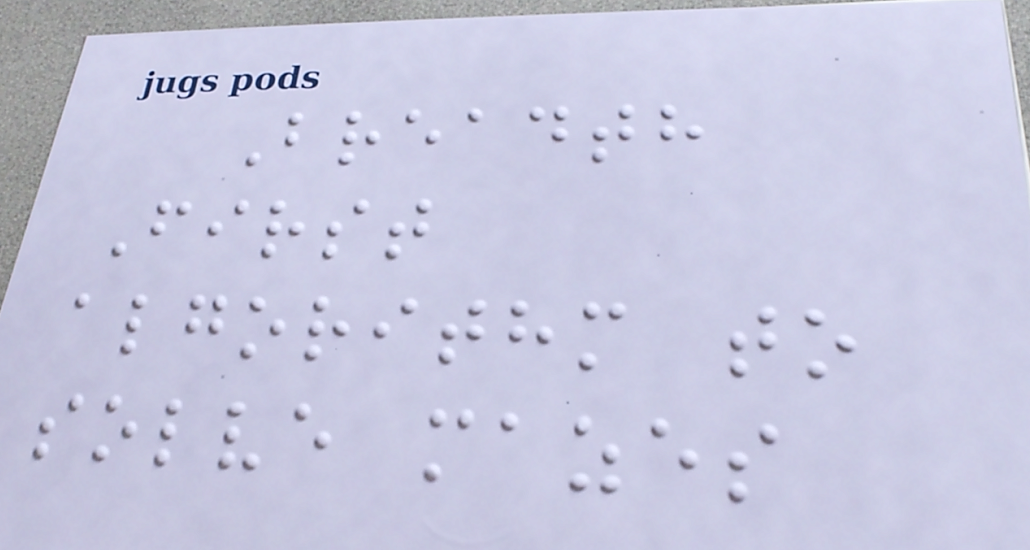Breadth
First
algorithm to
solve mazes
